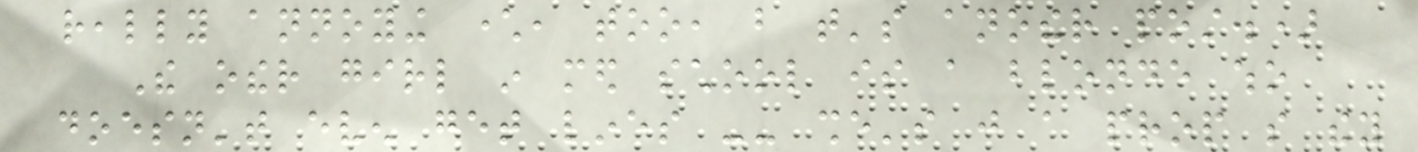really annoying character, too, but that's another post.)
The other girl in med school is a blonde who
doesn't even get lines -- she's just a prop so they
